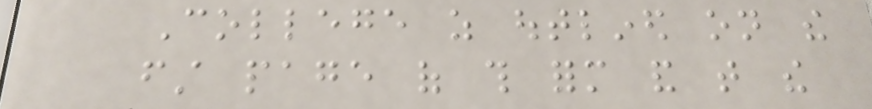College as outlined on the
first page of this form and that the
